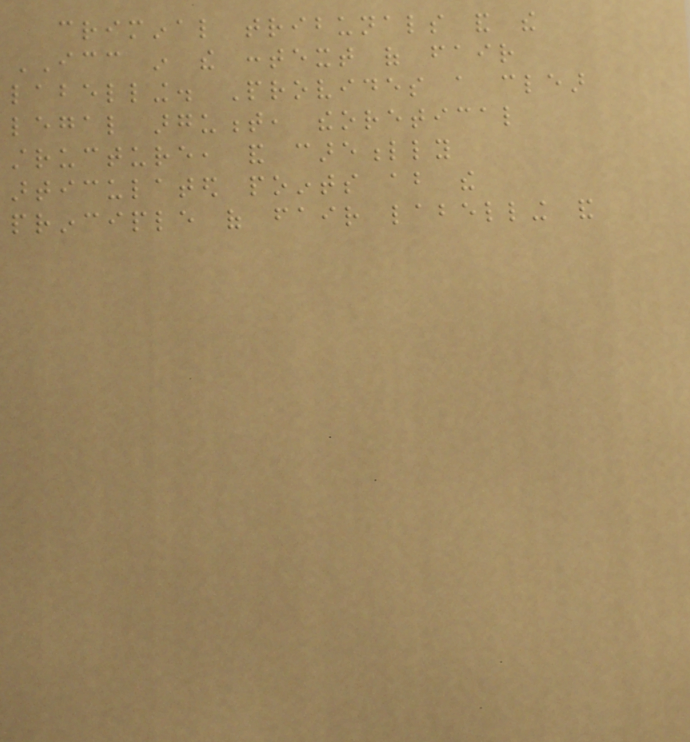criminal tribunals and the
ICC in the context of fair
labelling. Provides a clear
legal argument, theoretical
structure, and carefully
articulated points about the
principle of fair labelling and
